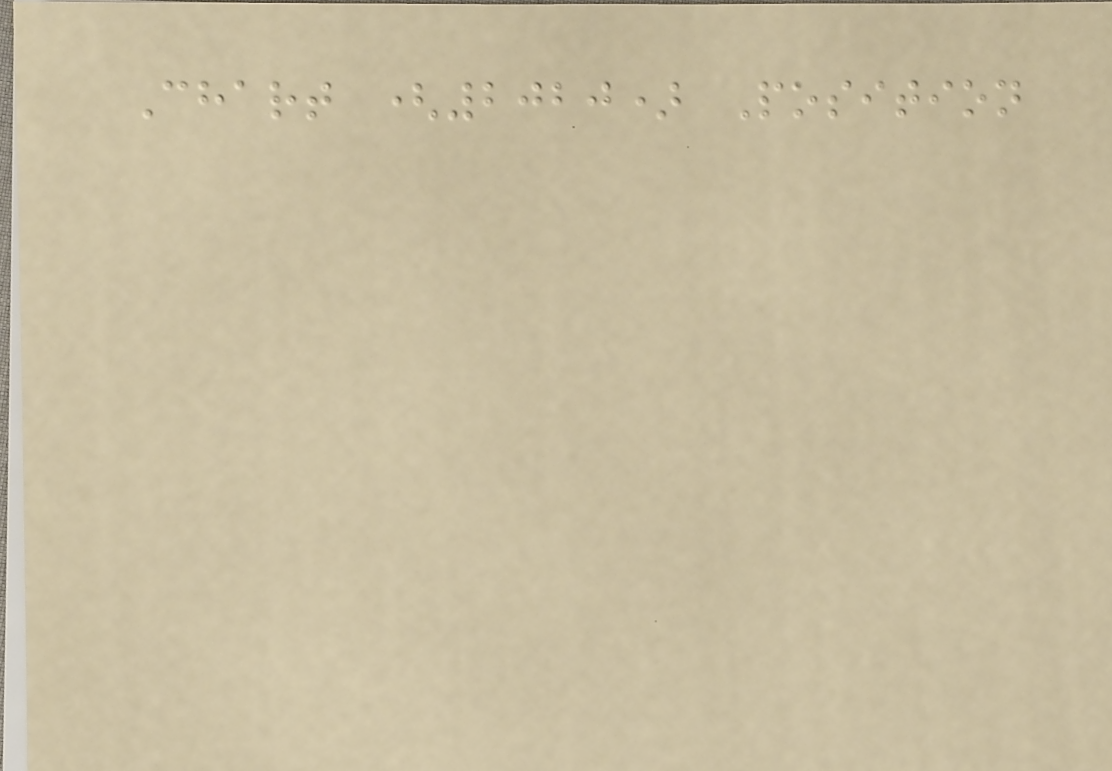Chart (2020) Position
